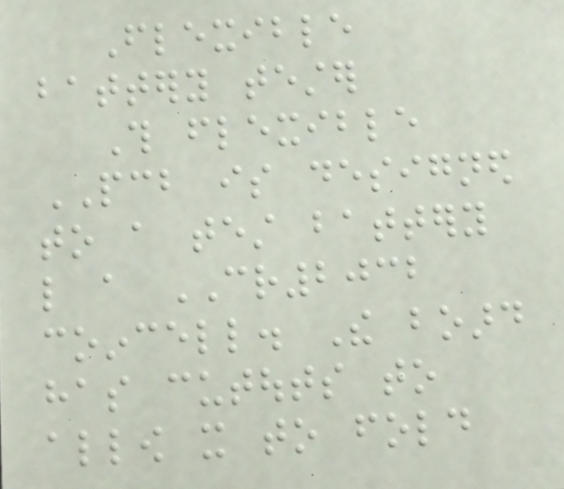Flexible
battery tester
This flexible
PCB is designed
to a test battery
like a CR2032
coincell. The board
has cutouts to
allow it to fold
